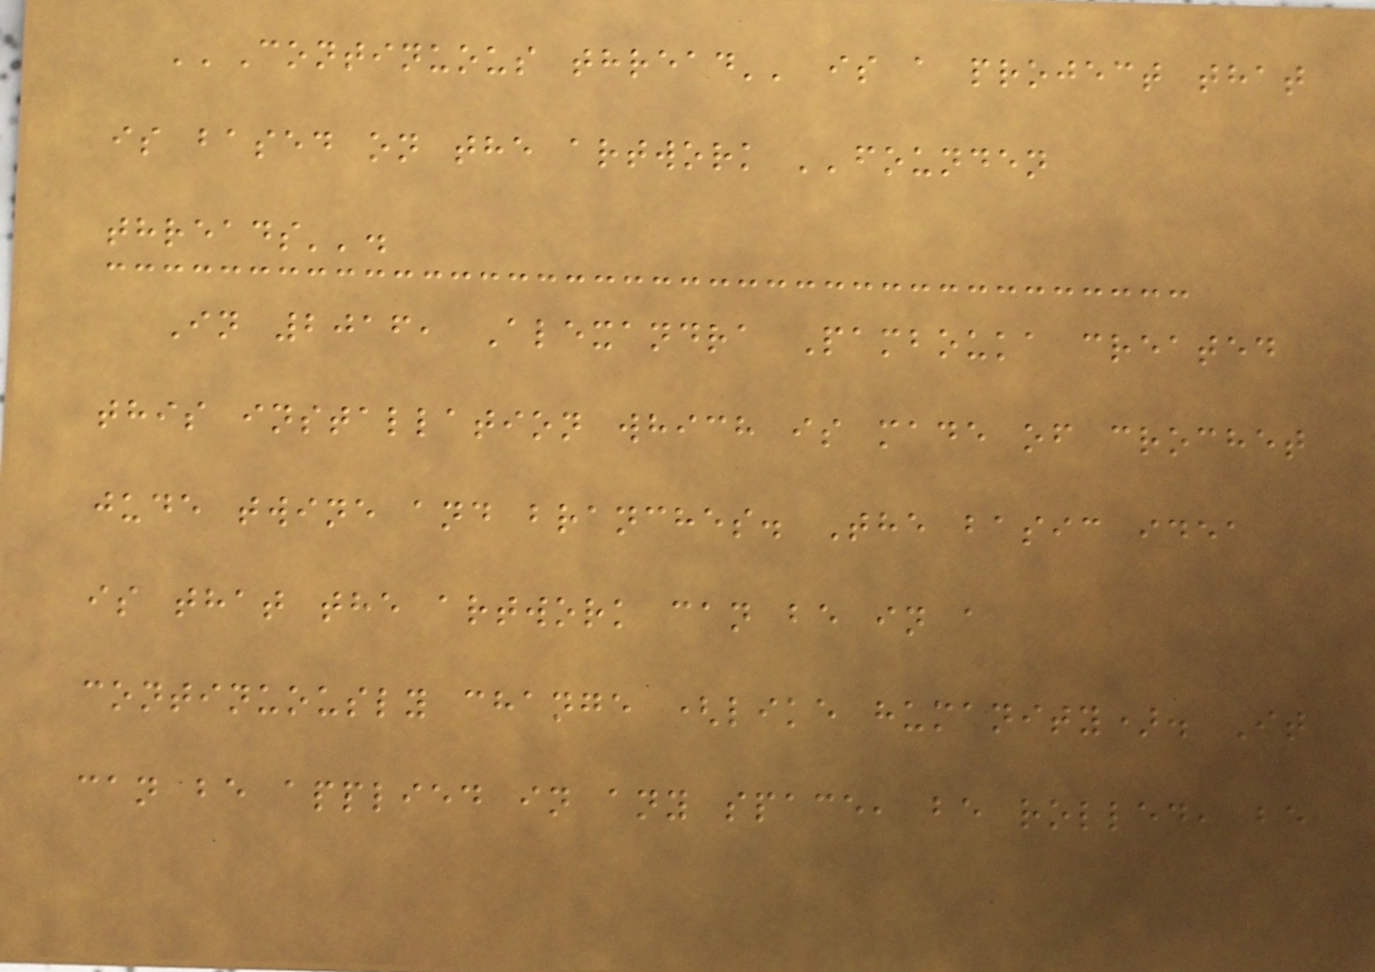''Continuous thread'' is a project that
is based on the artwork ''founden
threads''.
In 2016, Alexandra Pambouka created
this installation which is made of crochet
jude twine and branches. The basic idea
is that the artwork can be in a
continuously change (like humanity). It
can be applied in any space, be rolled, be
